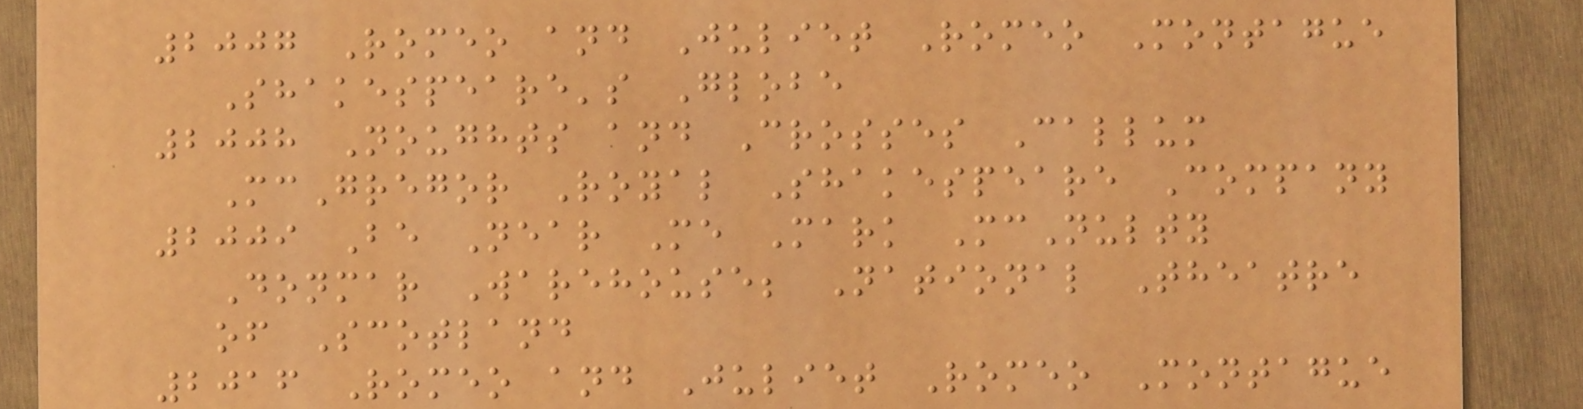2007 Romeo and Juliet Romeo Montague
Shakespeare's Globe
2008 Noughts and Crosses Callum
McGregor Royal Shakespeare Company
2009 Be Near Me Mark McNulty
Donmar Warehouse; National Theatre
of Scotland
2016 Romeo and Juliet Romeo Montague
